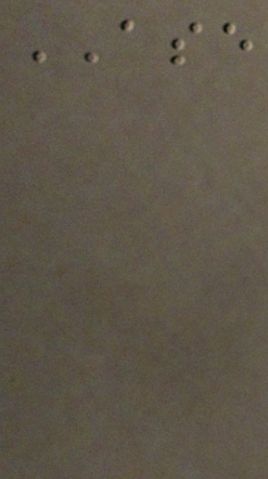ASE
